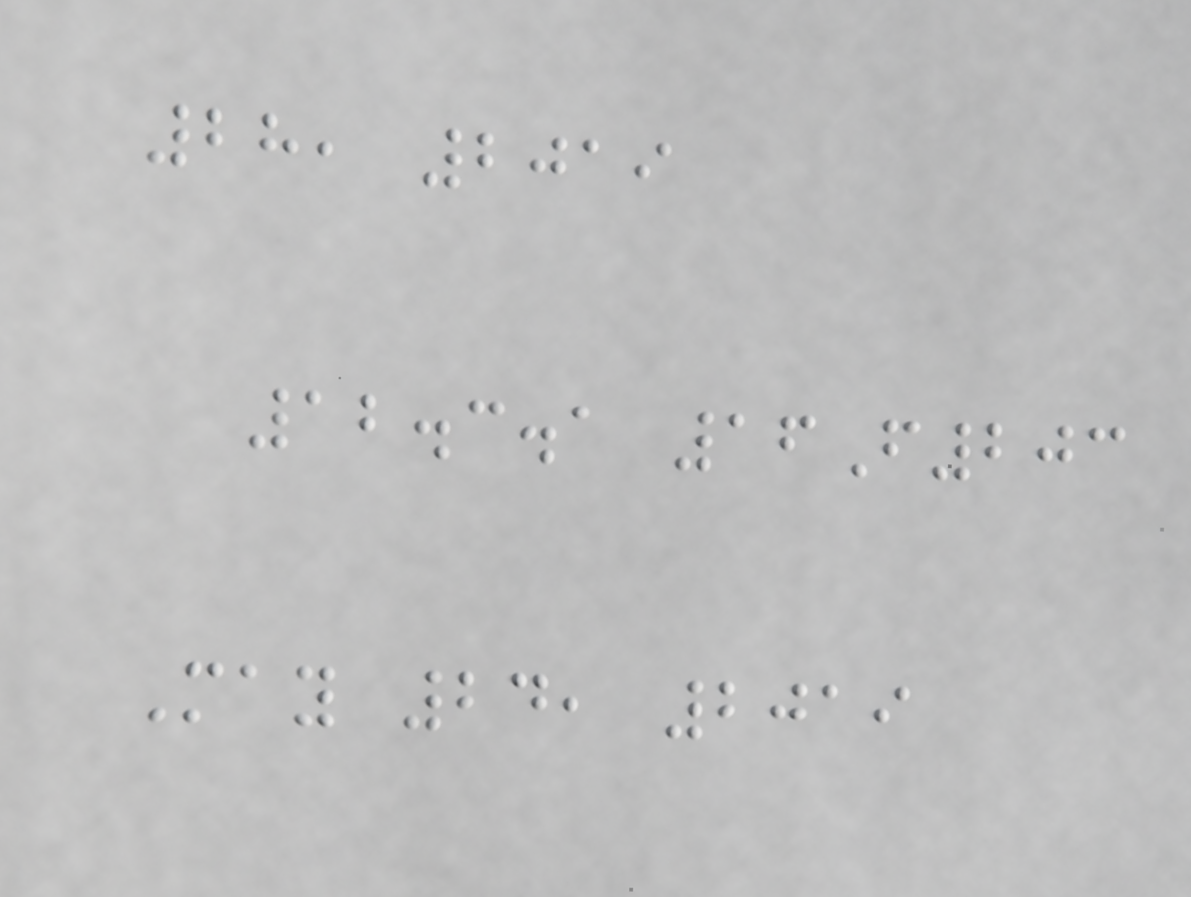28, 2019
12.3.1 16F203
May 24, 2019
